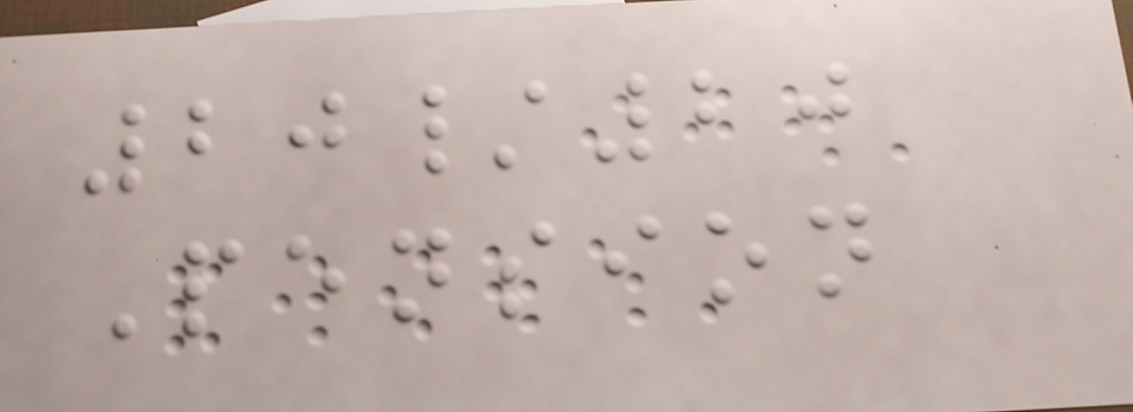20/20
Pension
